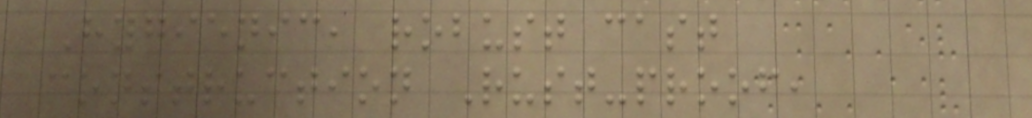Hygienic, robust cast
construction Rust-proof,
